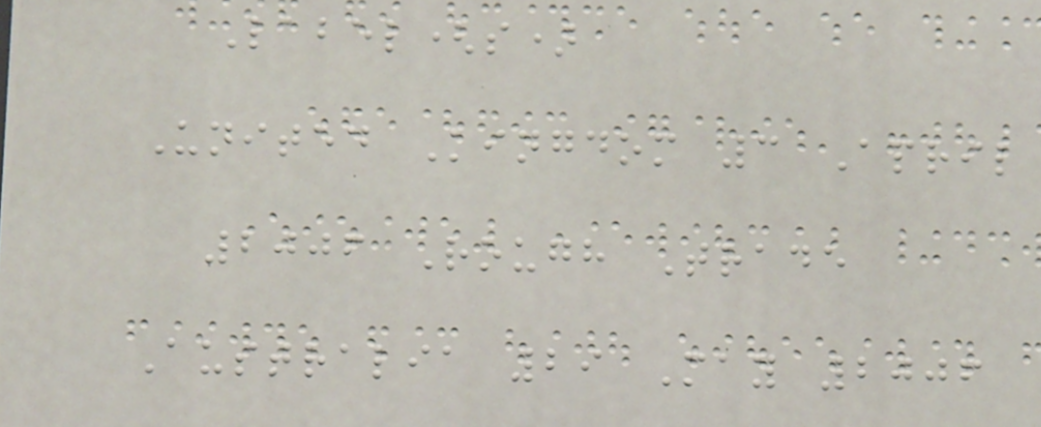Label(s)
United Kingdom 3 April
2006 Rough Trade
Australia 29 May 2006
